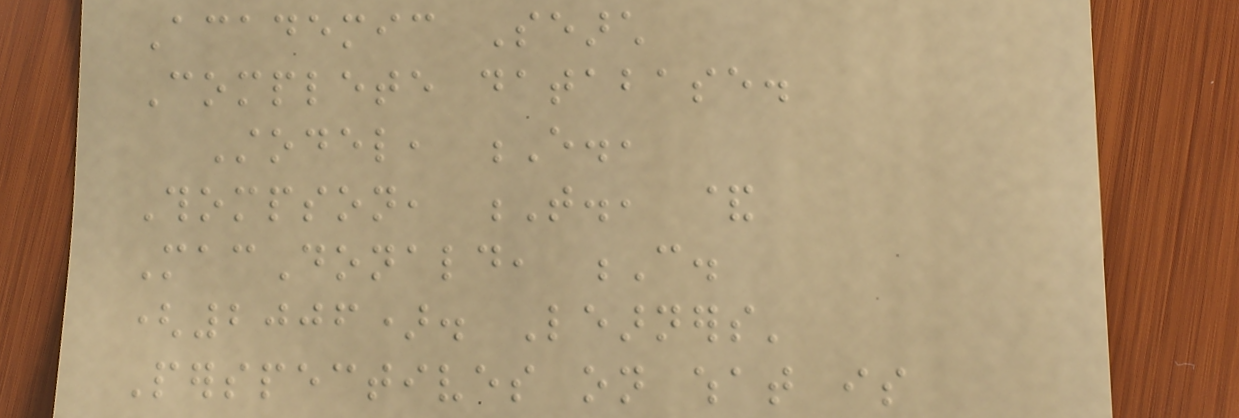Academic Search
Complete database.
Stodel, E.,
Thompson, T., &
MacDonald, C.
(2006). Learners'
Perspectives on what is
